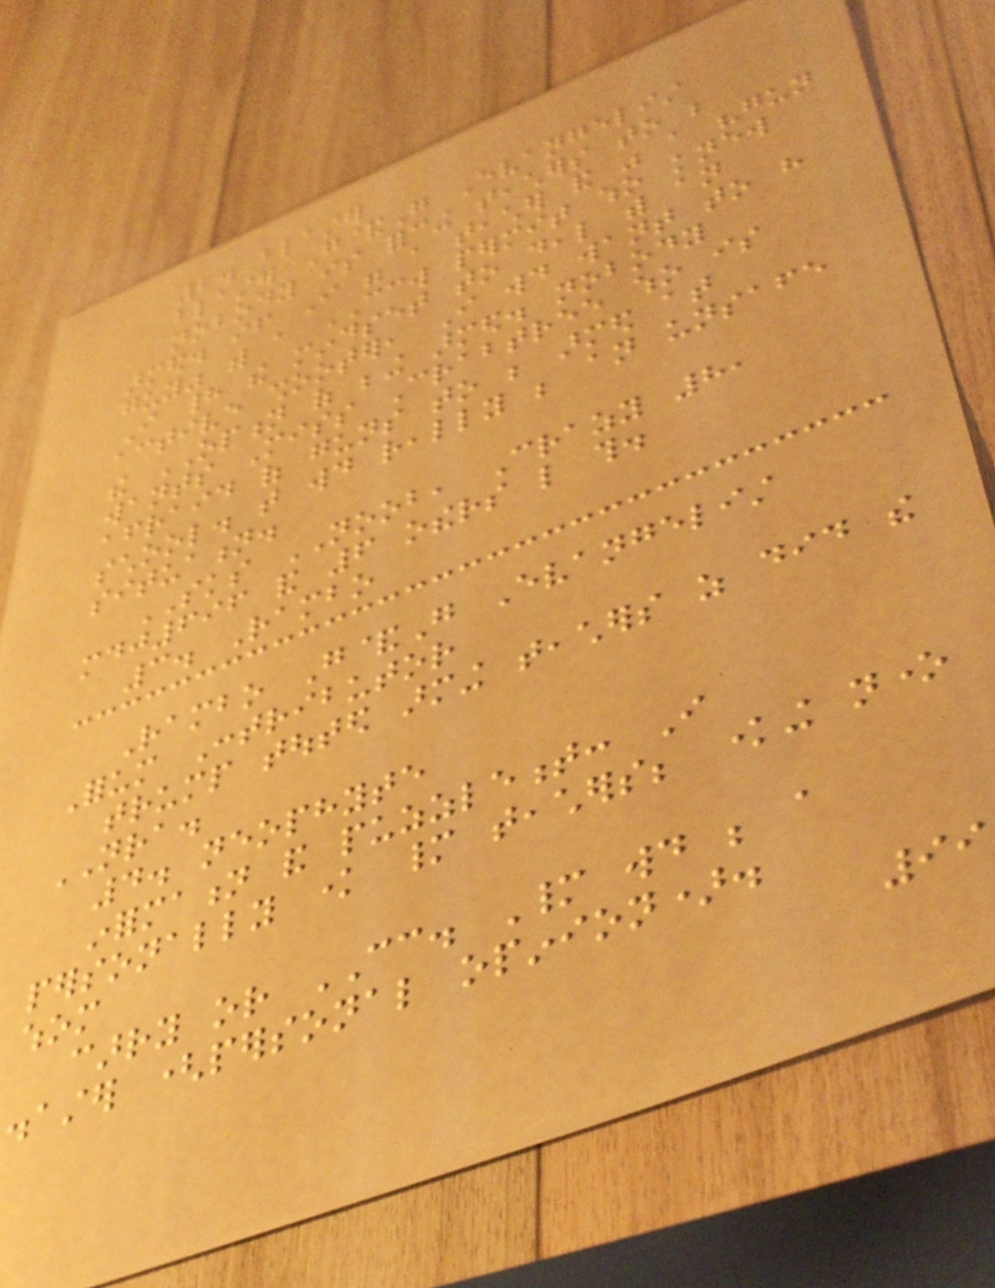2. blaster
blaster G&G Evangelist
nobody is forcing teachers to be
armed. if I were a teacher and was a "gun
guy" with a CCW permit who knew
I had the mindset to deal with an
active shooter, I would want to have
the OPTION of being armed. nobody
wants Miss Crabtree who is
afraid of guns to be armed at
school. that would really be an unsafe
situation.
SKS NOOB, Crazy 8,
mdj696 and 6 others like this.
3. Rambo
Rambo G&G Evangelist
Forum Contributor
trump touted arming teachers as did the
NRA.
4. neophyte
information and puzzlement: I
personally know many teachers; knowing none
whom
carry or CC. Many would be a
disaster (personal opinion).
99
